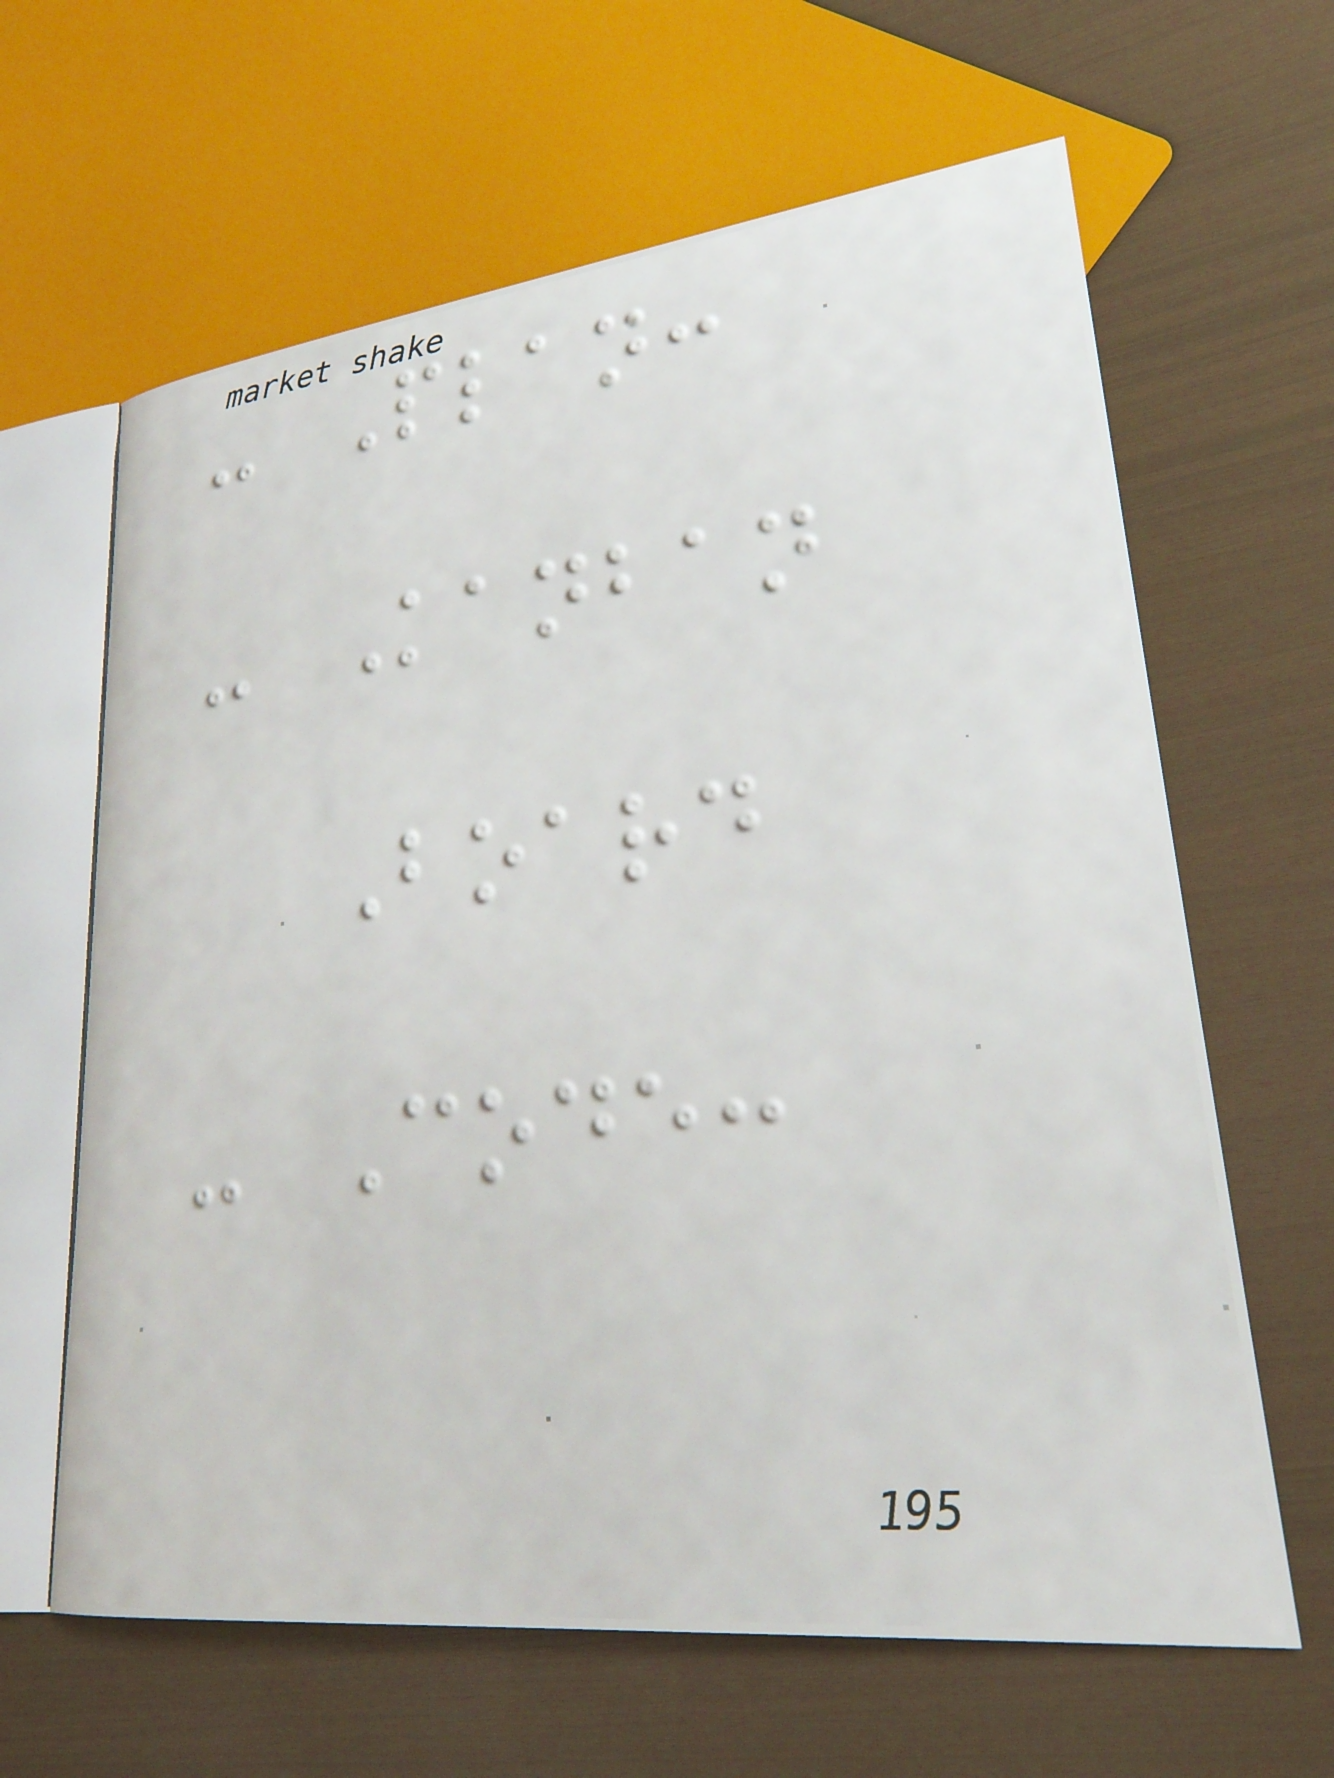- Plan:
- Kanban
Board
- Code:
